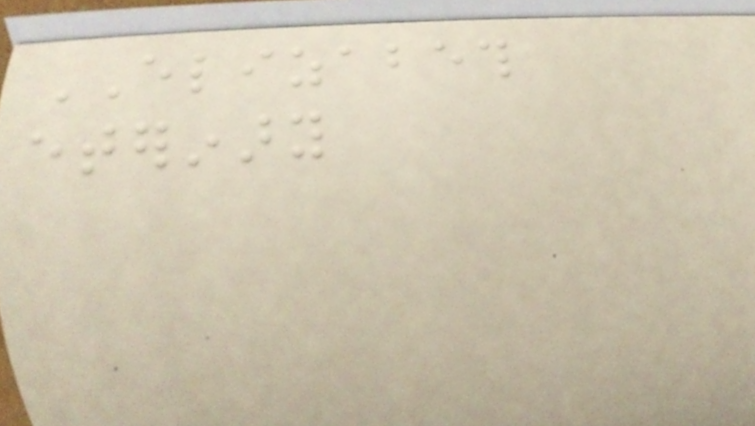ELIZABETH
eterinary
